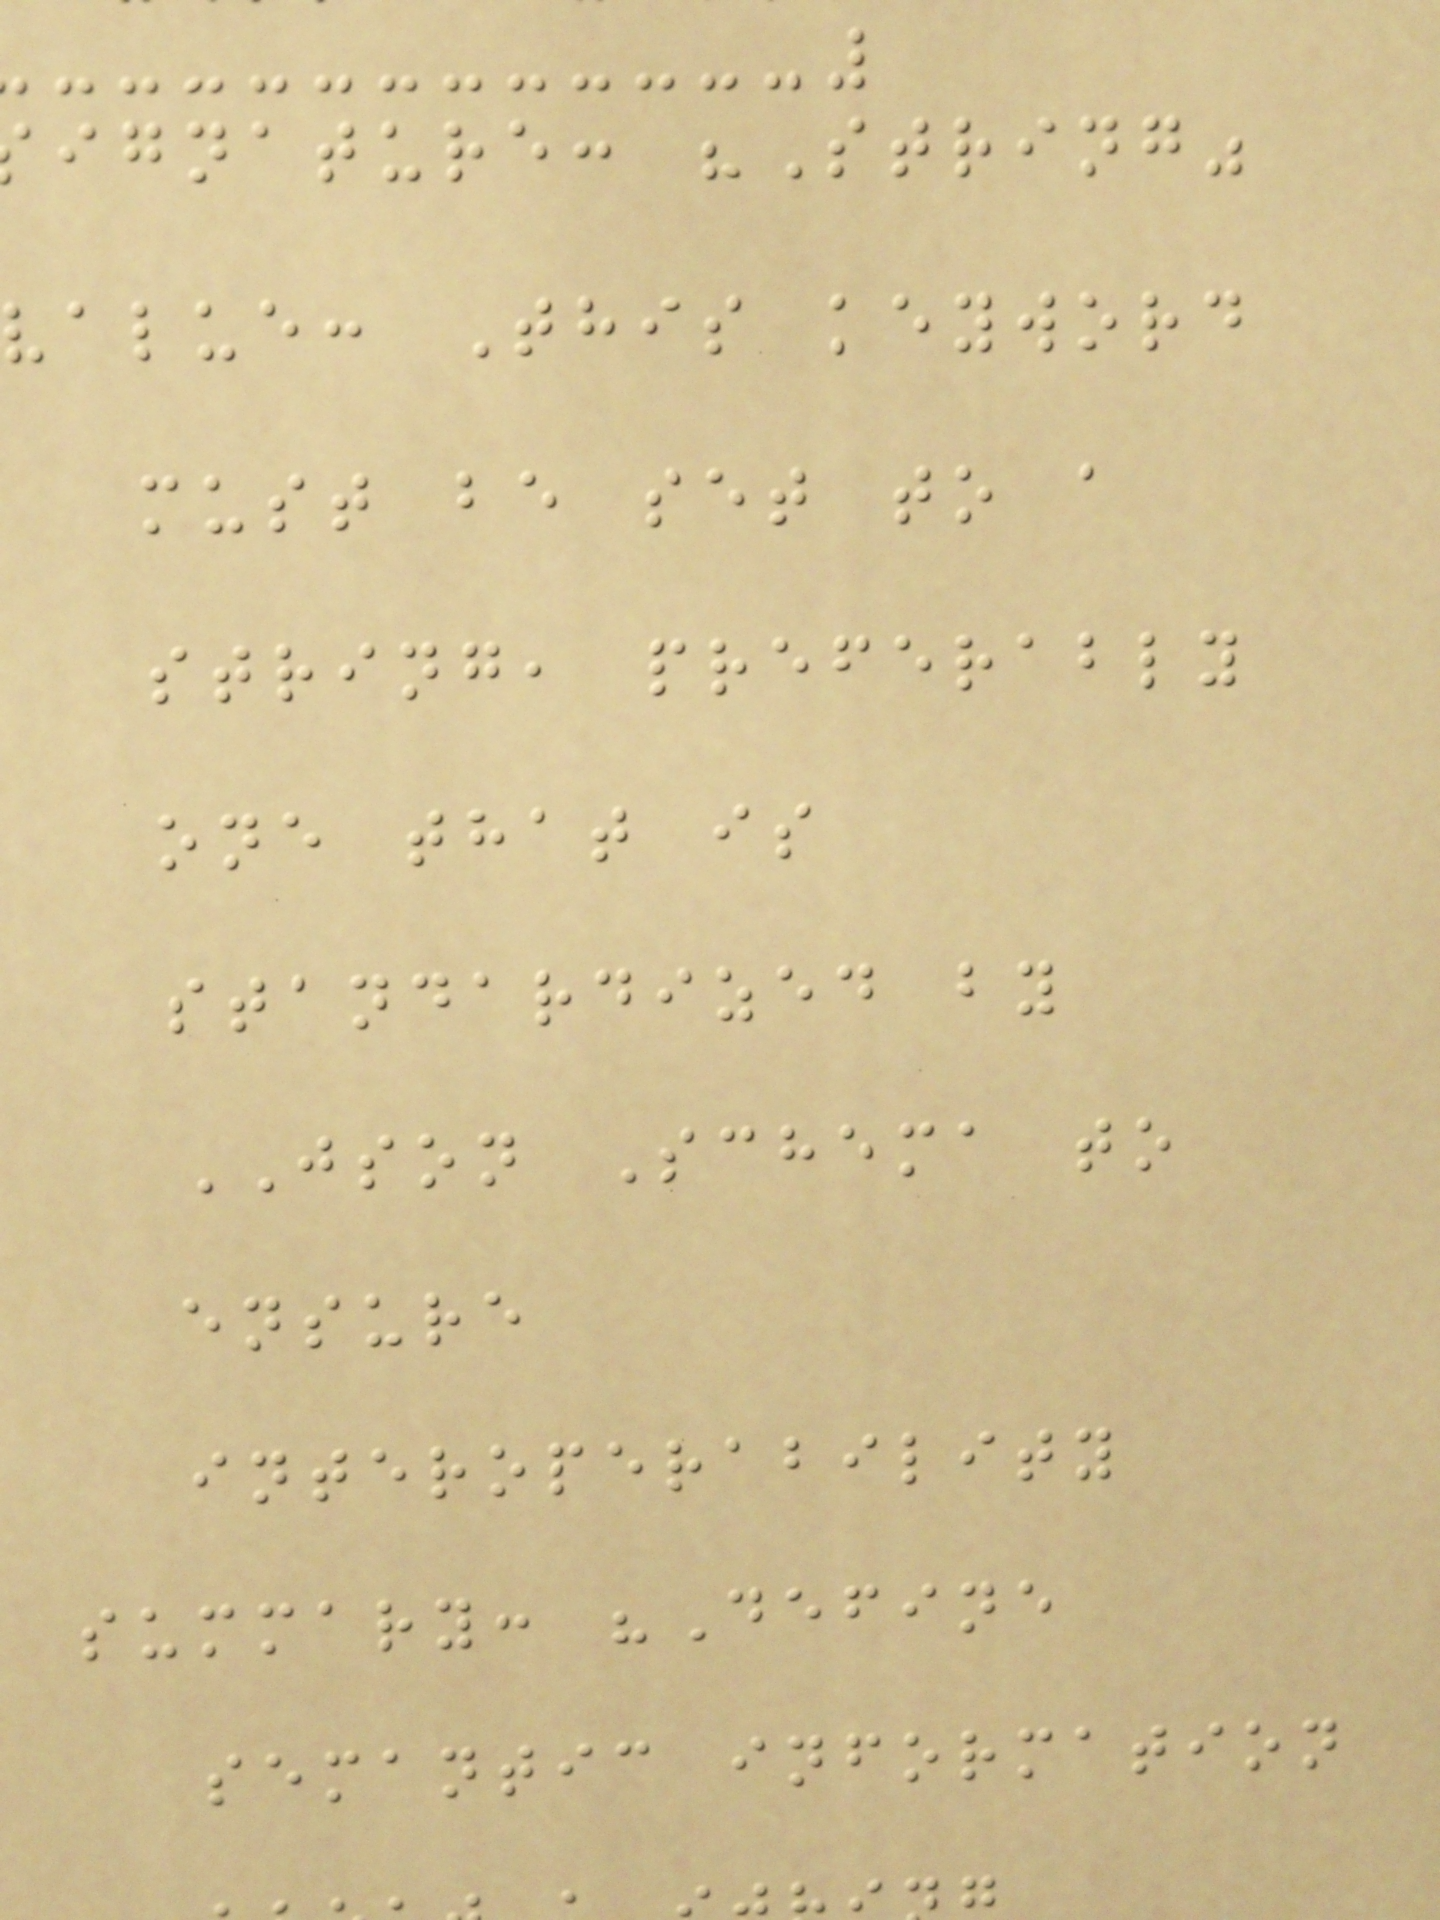ignature: "String"
value: This keyword
must be set to a
string, preferably
one that is
standardized by
JSON Schema to
ensure
interoperability
summary: "Define
semantic information
